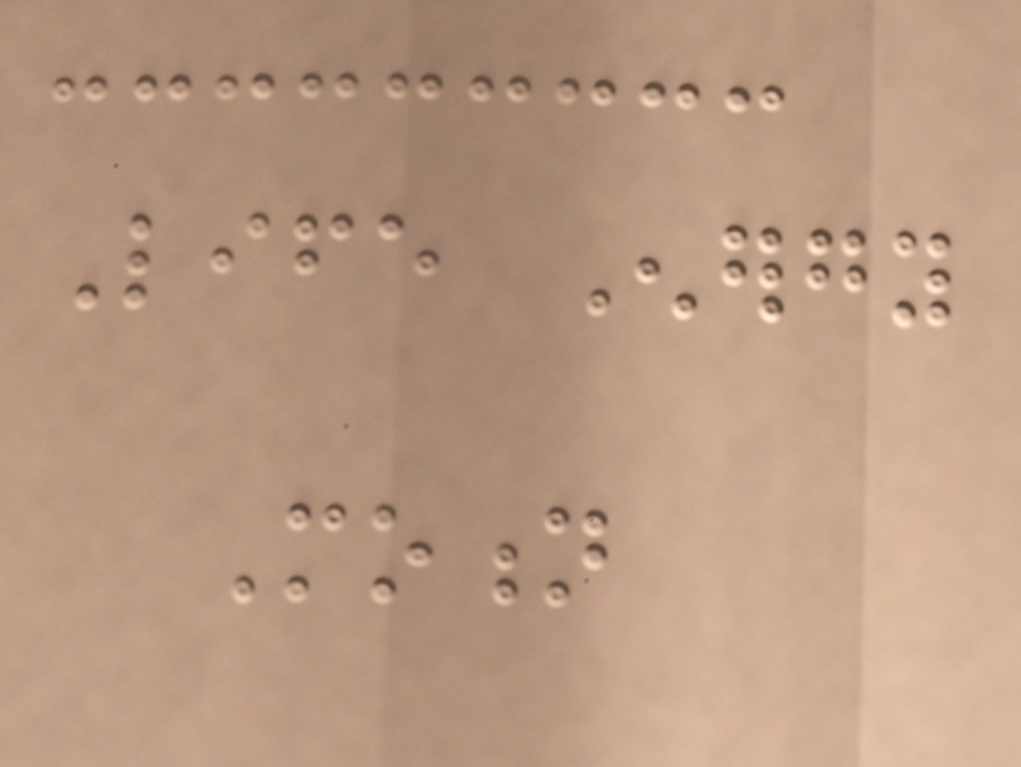Life Energy
Motion
